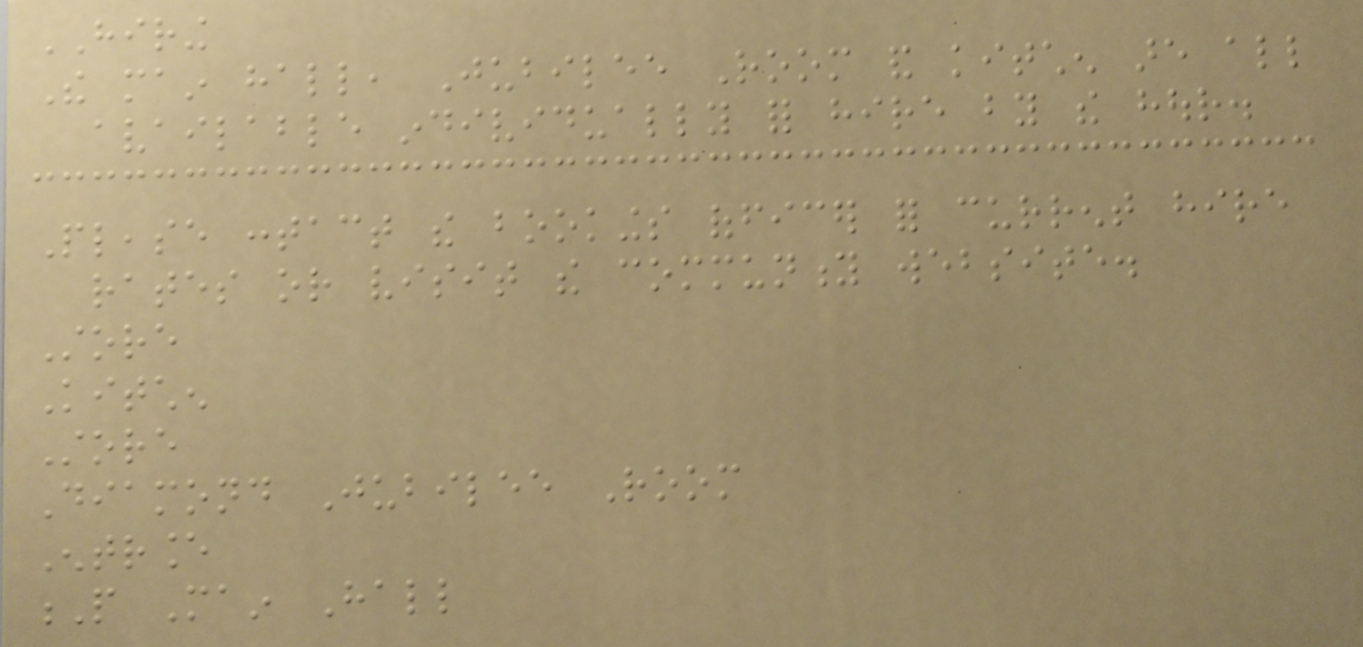HIRING
The main hall, Jubilee Room and kitchen are all
available individually for hire by the hour.
Please contact the bookings officer for current hire
rates or visit the community website.
Store
Kitchen
Store
Diamond Jubilee Room
Entrance
P Main Hall
